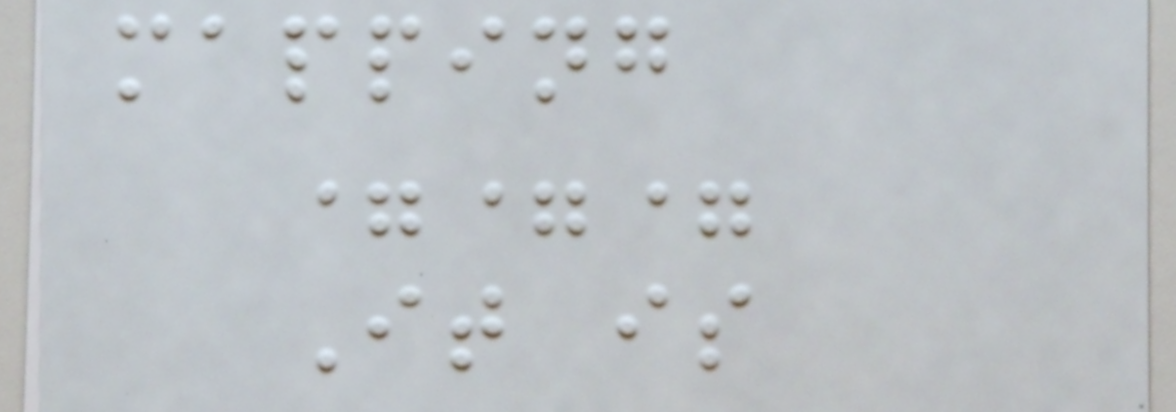mapping
===
It is
